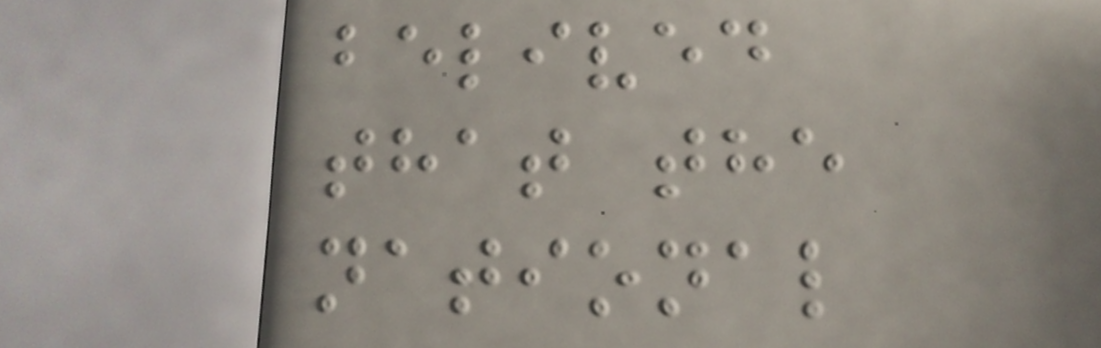belived
that the
national
